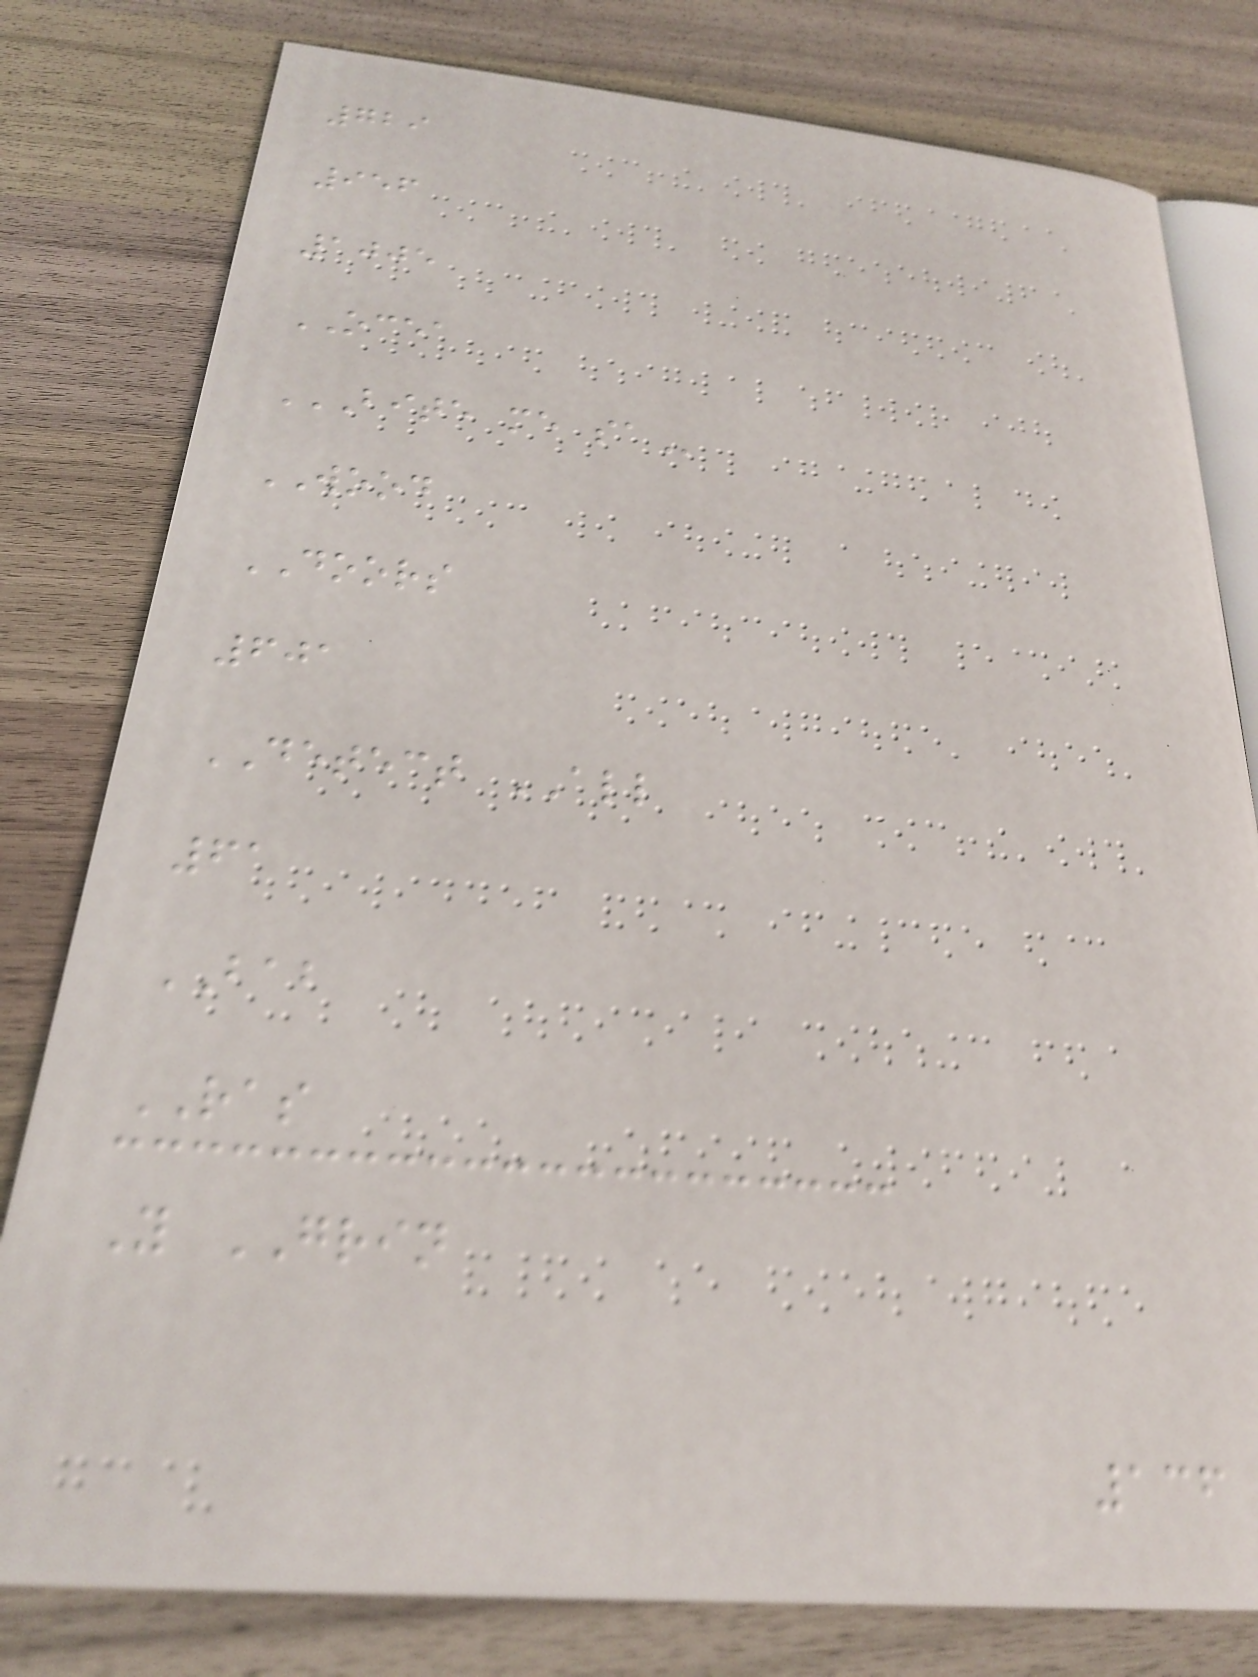729
956
1005
OCEA
BITE ME SA
WOOD
DOORS
601
DETECT ALL
61
BAB
RAS
Y GRIN
136
